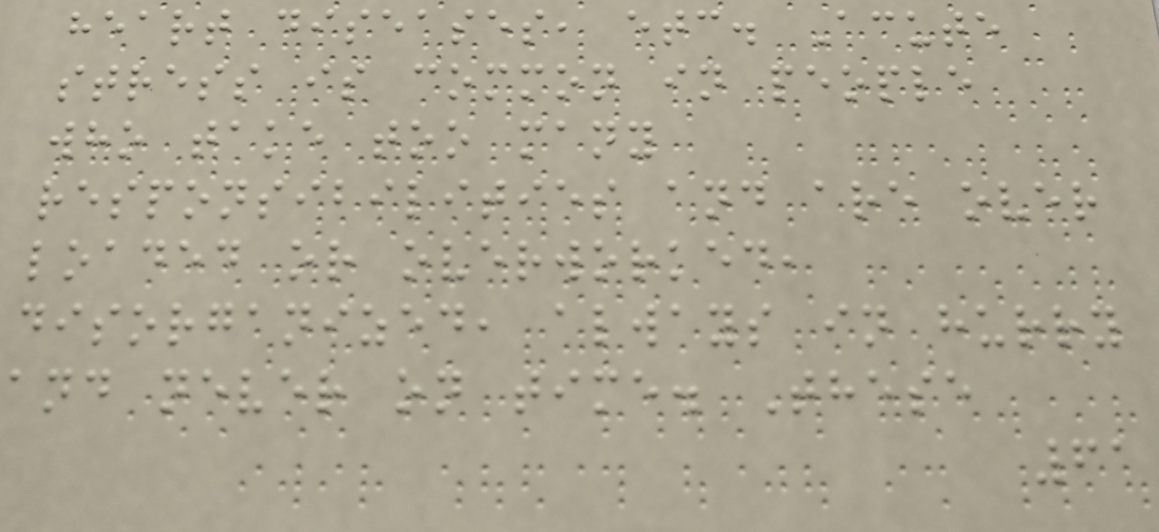heart diseases, etc. Acute
stress is common in people
who take too many
responsibilities and are over
loaded or overworked,
disorganized, always in hurry
and never on time. These
61
